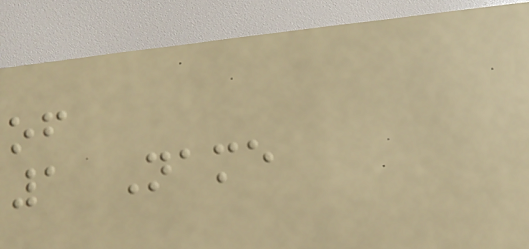of
1 Name
